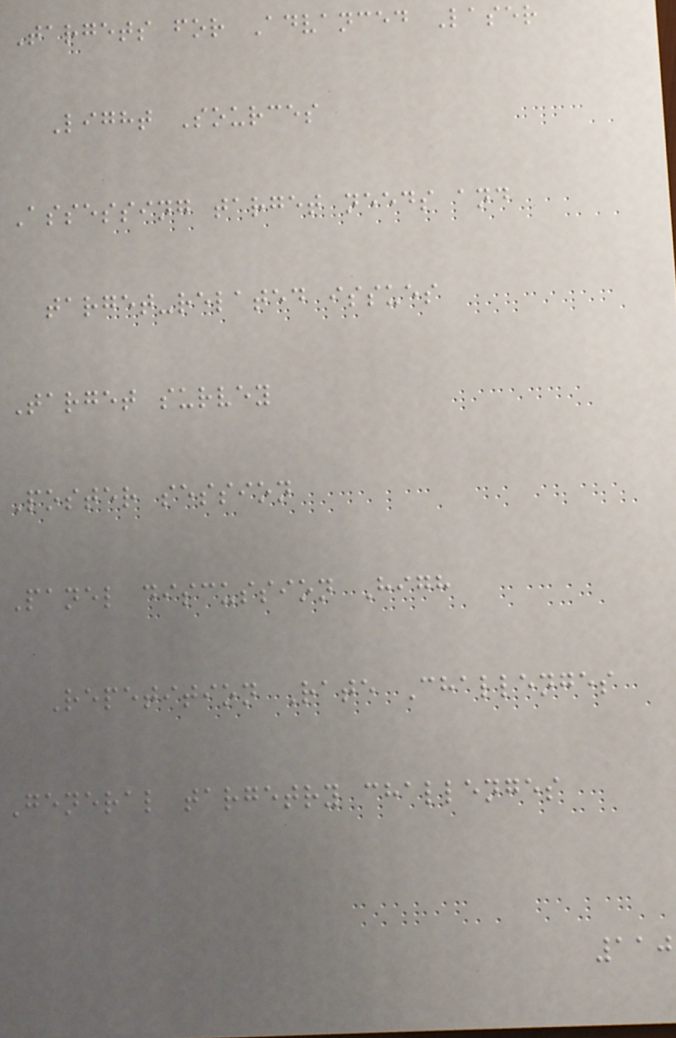Targets for Advanced Laser
Light Sources
Assessing target needs and
target-related issues
Target survey
Poster session
Panel discussion High
Repetition Rate Challenges
General targetry challenges
110
